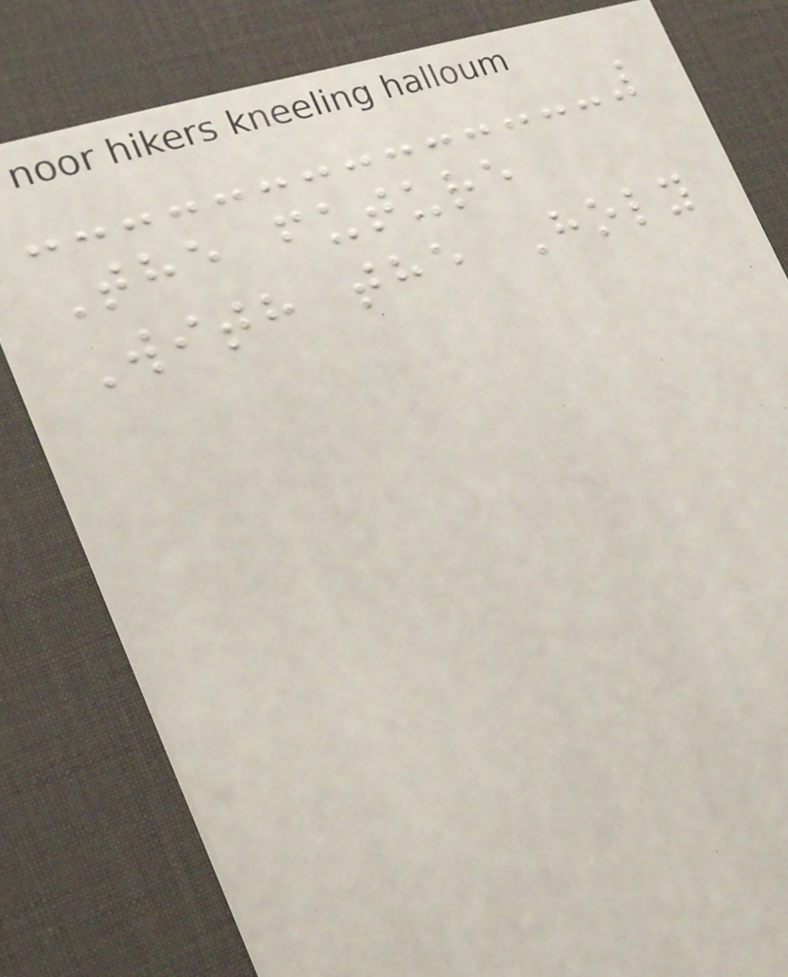The future
With the Holy
